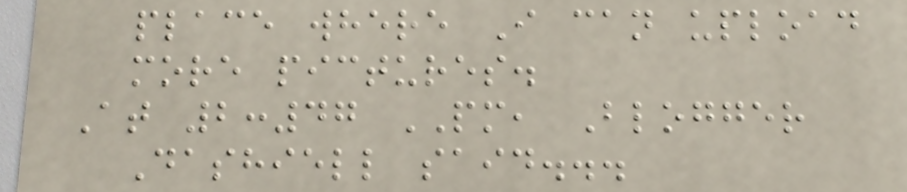place where I can upload
more pictures.
At 2:47 PM, Blogger
Dashiell said...
